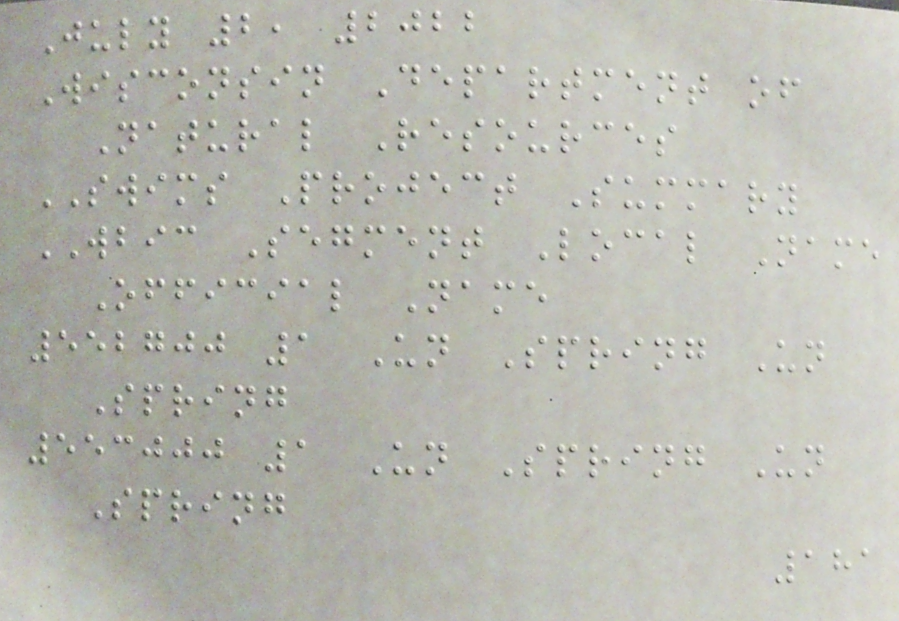July 2, 2022
Wisconsin Department of
Natural Resources
SWIMS Project Summary
WBIC Segment Local Name
Official Name
552700 1 Un Spring Un
Spring
553000 1 Un Spring Un
Spring
181
